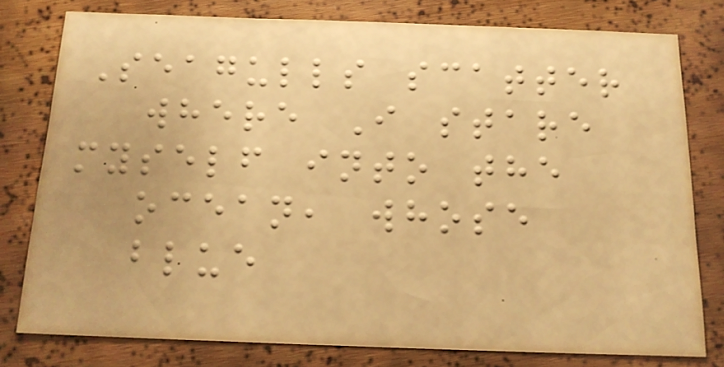Seagulls scatter
where I stare
myself into the
ocean, whose
blue
